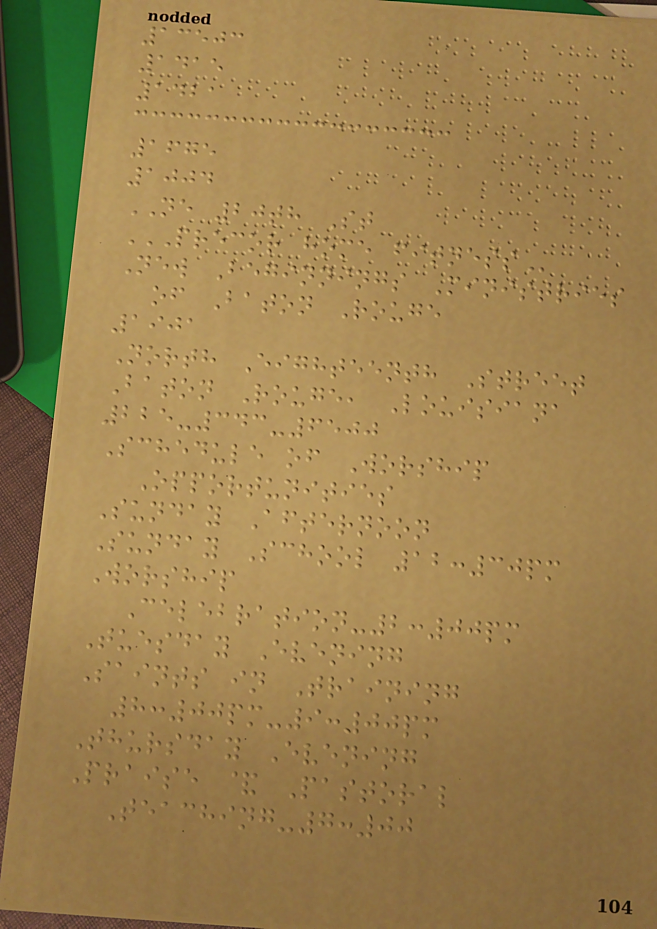13503
1415
1421
1675
1004
NE 20th St
PRECOR HOME FITNESS
New Beginnings Ministries
of Baton Rouge
1901
North Eighteenth Street
Baton Rouge, Louisiana
225-343-6500
Schedule of Worship
Opportunities
Sunday Afternoon
Sunday School 12:30pm
Worship
Celebration-2:00pm
Tuesday Evening
Saints in Training
8:00pm-9:00pm
Thursday Evening
Praise & Pastoral
Teaching-7:00
